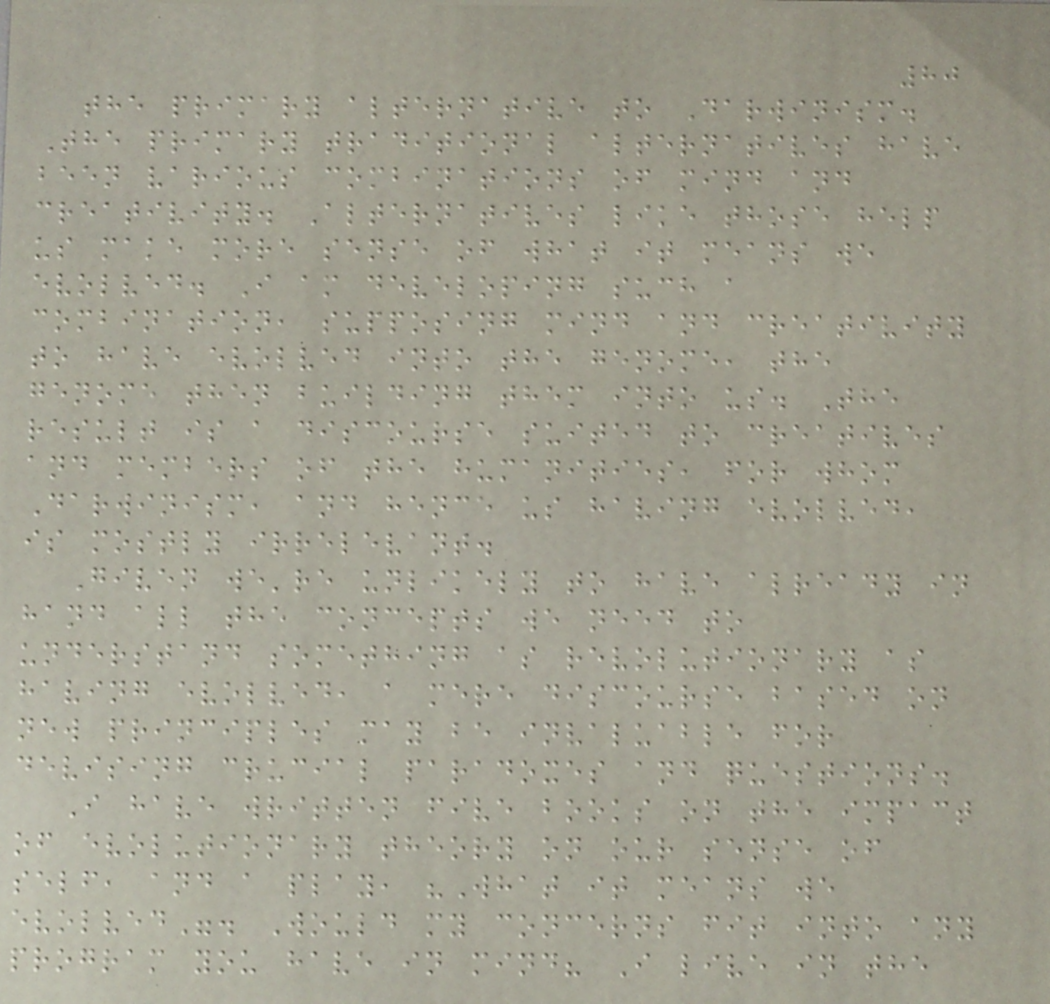80
the primary alternative to Darwinism.
The primary traditional alternatives have
been various combinations of mind and
creativity. Alternatives like those help
us make more sense of what it means we
evolved. I am developing such a
combination, supposing mind and creativity
to have evolved into the genome, the
genome then building them into us. The
result is a discourse suited to creatives
and members of the humanities, for whom
Darwinism, and hence us having evolved,
is mostly irrelevant.
Given we're unlikely to have already in
hand all the concepts we need to
understand something as revolutionary as
having evolved, a mere discourse based on
new principles may be invaluable for
devising crucial paradoxes and questions.
I have written five books on the impact
of evolutionary theory on our sense of
self, and a play, "What it means we
evolved". Would my concerns fit into any
program you have in mind? I live in the
